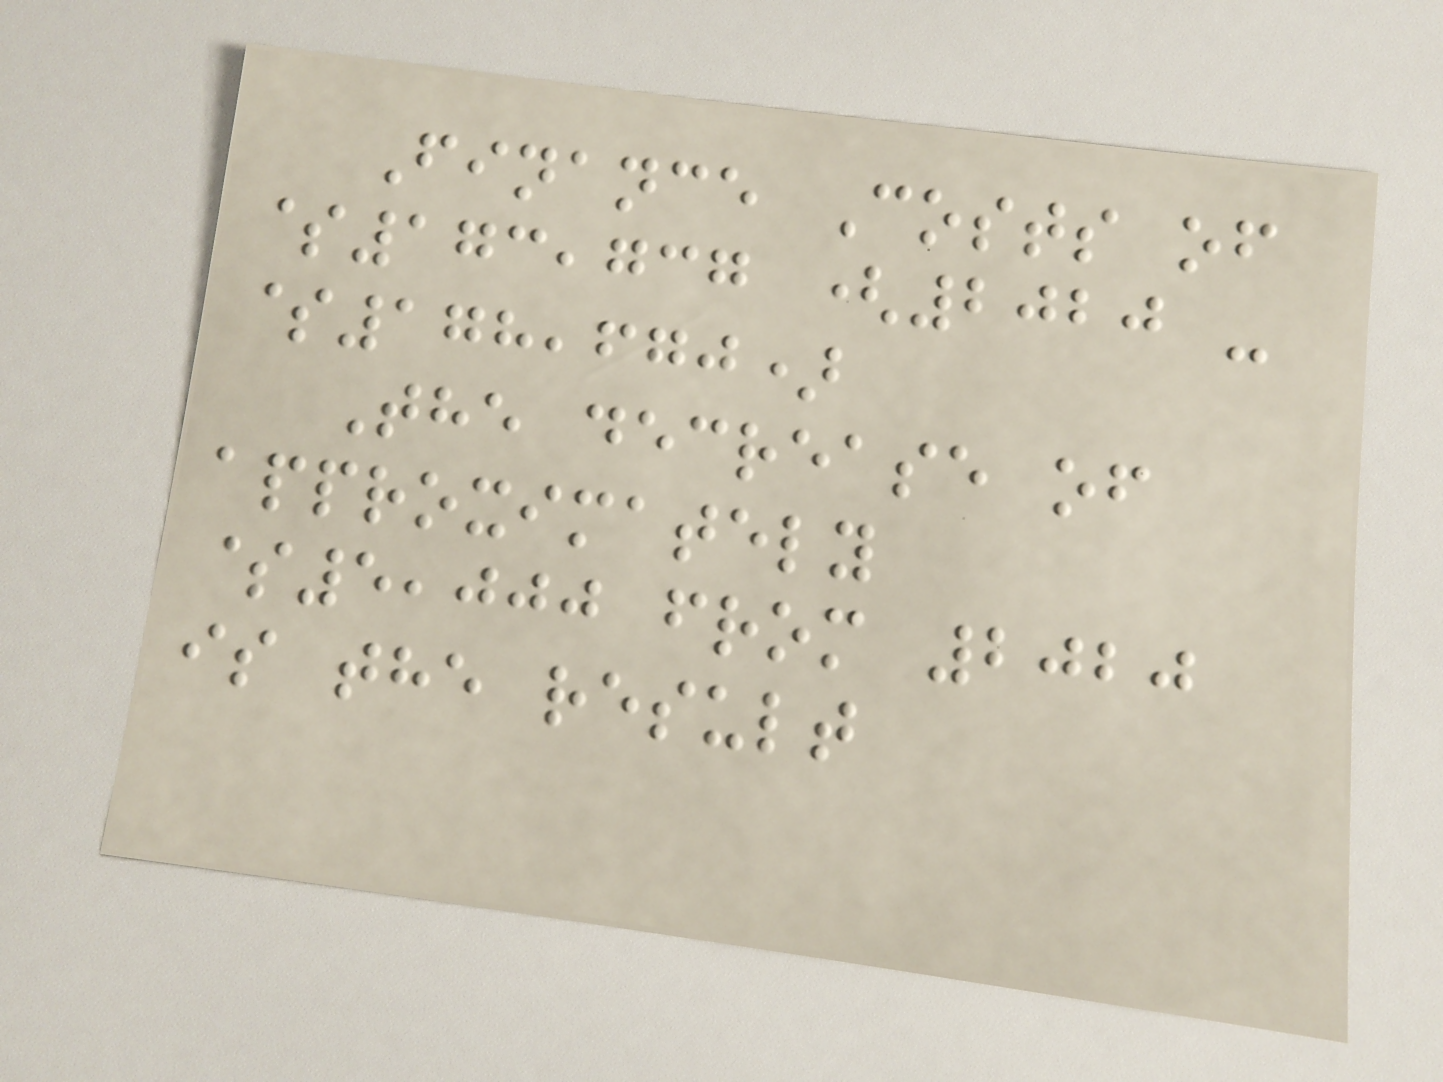Finance Costs of
$173,737 (2020 -
$178,670)
The decrease of
approximately
$5,000 from 2020
is the result
